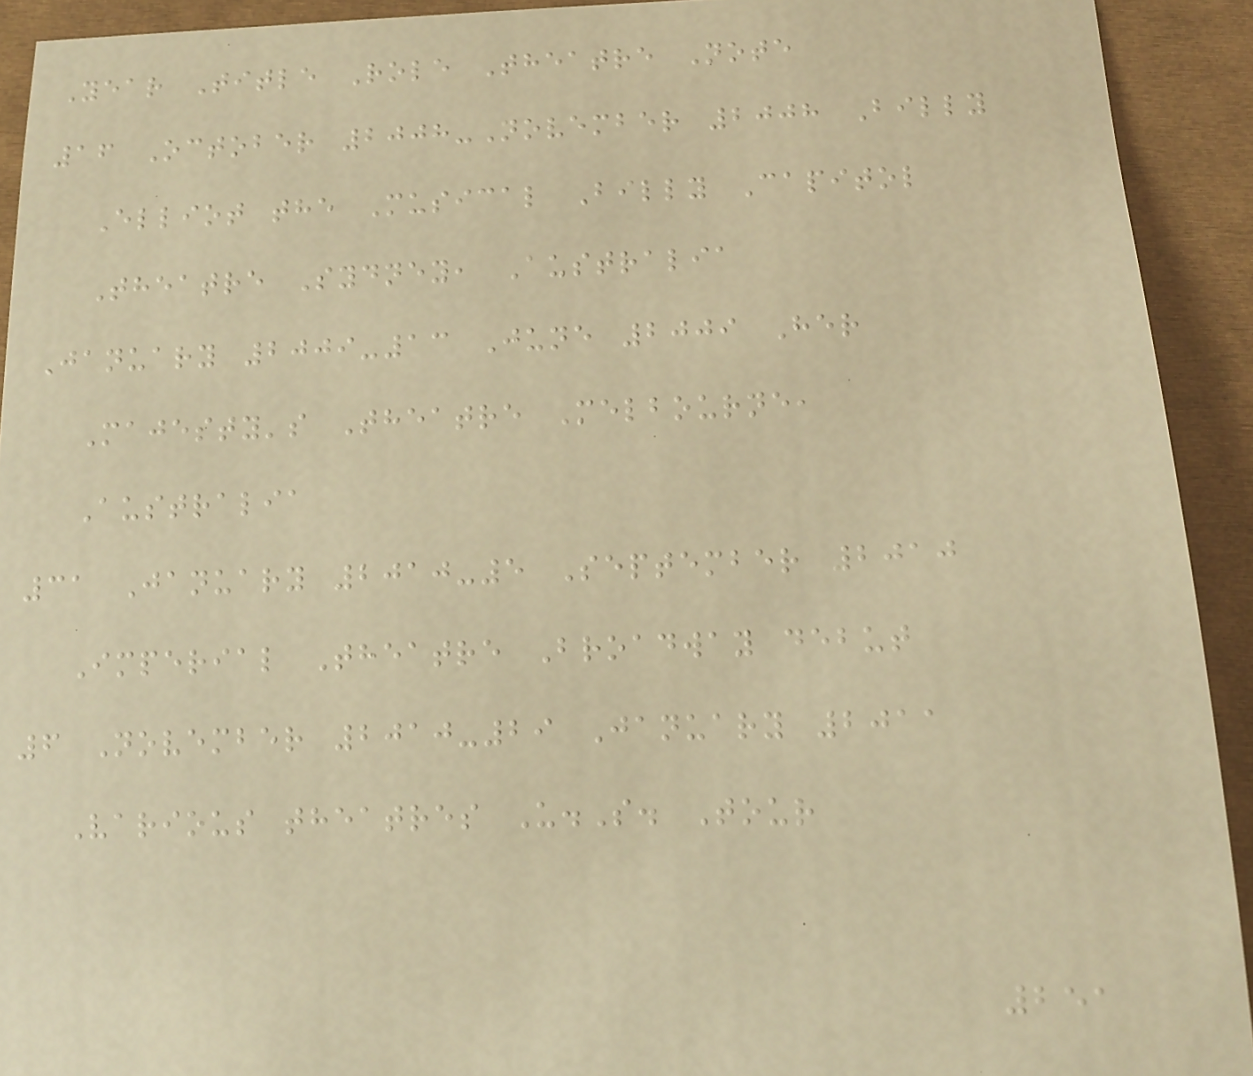Year Title Role Theatre Note
16 October 2008-November 2008 Billy
Elliot the Musical Billy Capitol
Theatre Sydney, Australia
January 2009-13 June 2009 Her
Majesty's Theatre Melbourne,
Australia
31 January 2010-5 September 2010
Imperial Theatre Broadway debut
6 November 2010-29 January 2011
Various theatres U.S. Tour
251
